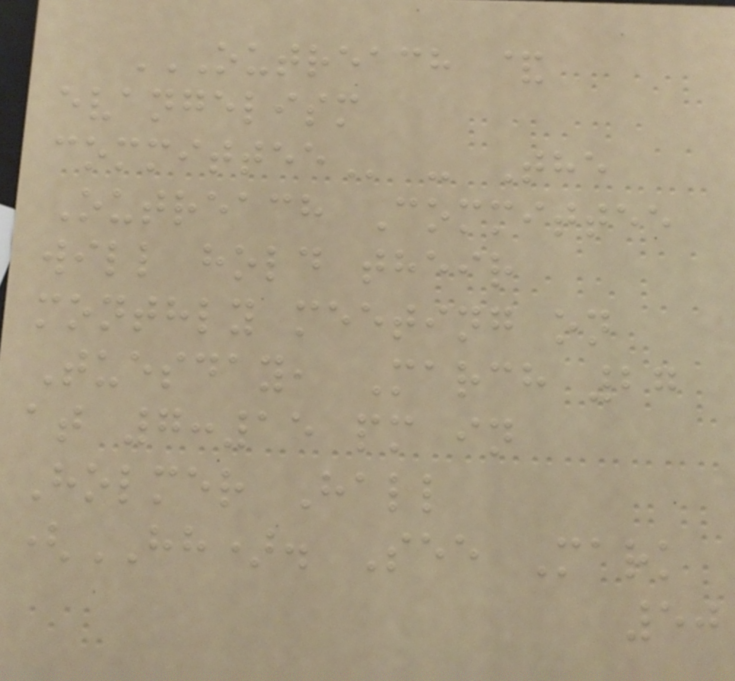OUTREACH &
EVANGELISM
COMMITTEE - The
Outreach Committee
will hold their
monthly meeting on
Tuesday, March 27
at 7:15 pm in
Holmer Hall
(HH). See Mark
50
